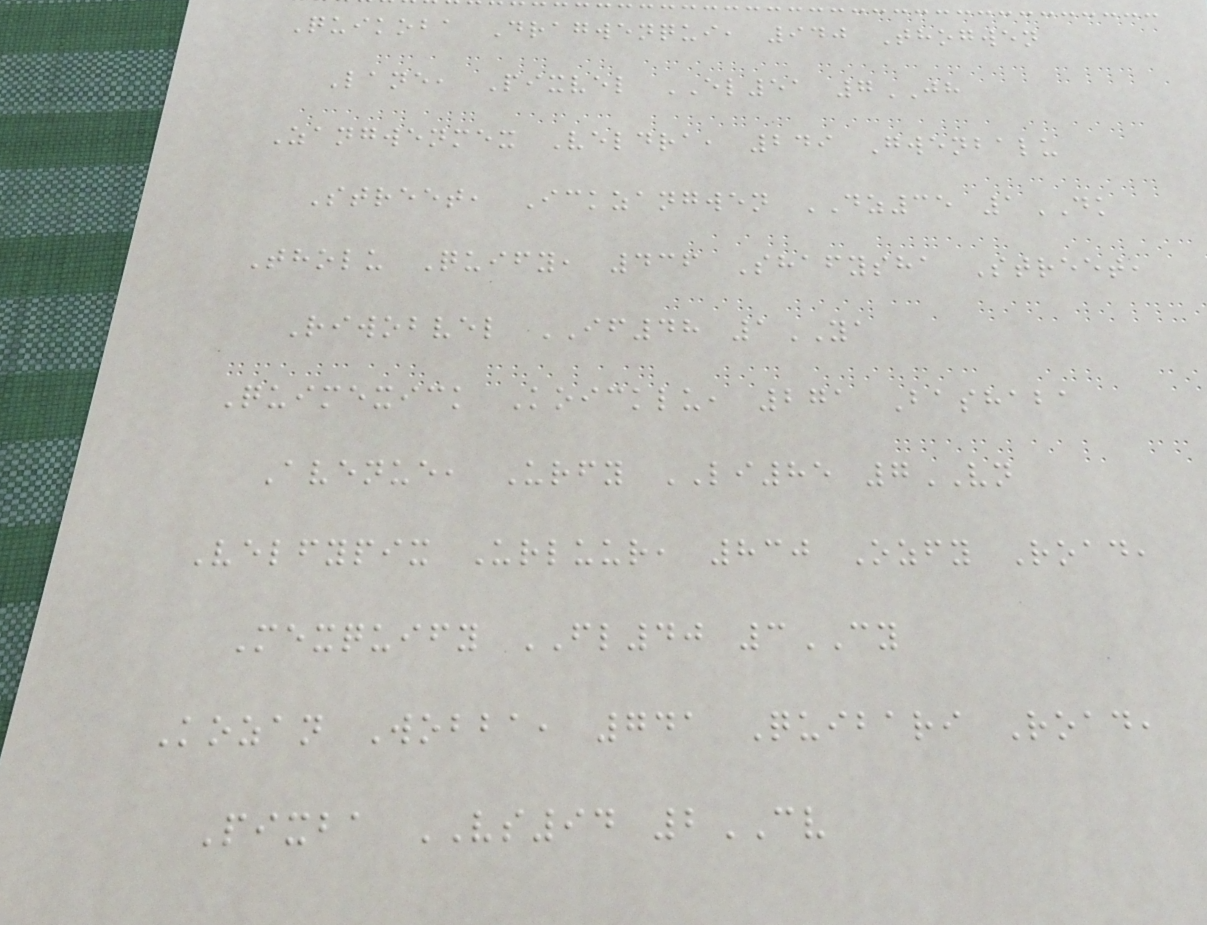Quikoba Dragwenqui, 940 Thogwen
Lane, Pixvel EL51 7JH
Zangwenmex Veldra, 249 Gwenbalu
Street, Ickzangwen DZ35 1DK
Tholu Quify, 436 Shafysha Street,
Riwobvel IF48 1YA
Quimexick Koicklu, 271 Bashaba
Avenue, Urfy LI85 7VN
Velfypix Urluur, 830 Ozfy Road,
Mexquify FL40 3CY
Kozan Wobba, 741 Quibari Road,
Pixba VS94 2CV
